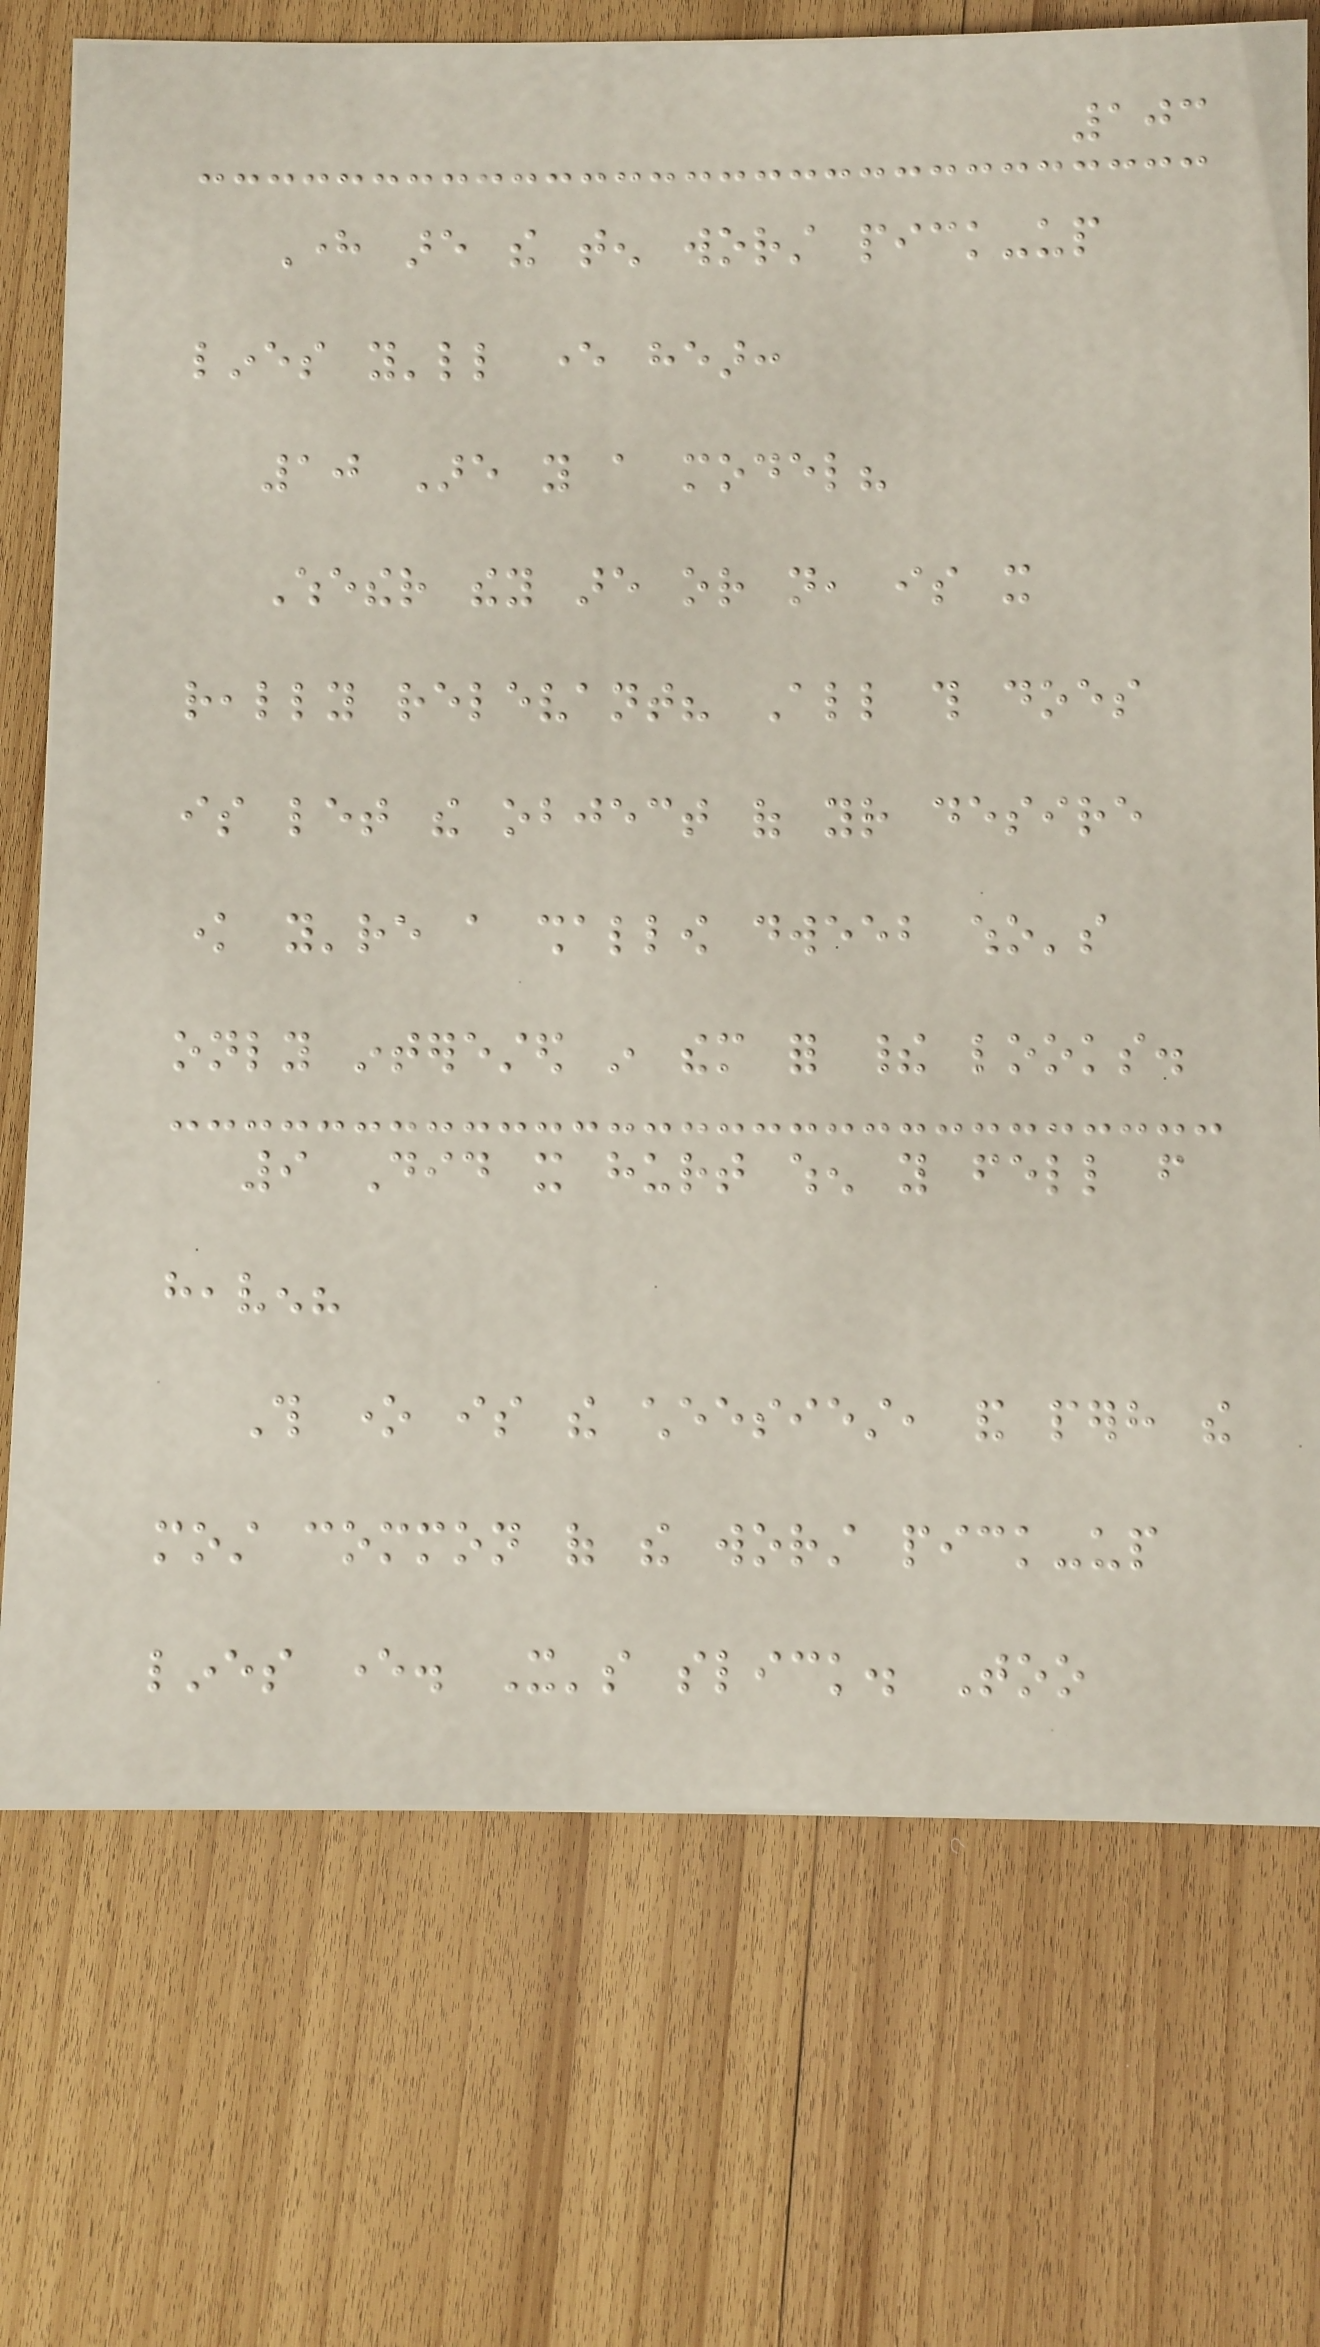103
Here are the ten worst pick-up
lines you'll ever hear:
10 Are you a model?
Whether they are or not, is it
really relevant? All this does
is let the object of your desire
know you're a shallow dweeb who's
only interested in them for their looks.
9 Did it hurt when you fell from
heaven?
This one is the cheesiest, and perhaps the
most common of the worst pick-up
lines ever. It's slick. Too
